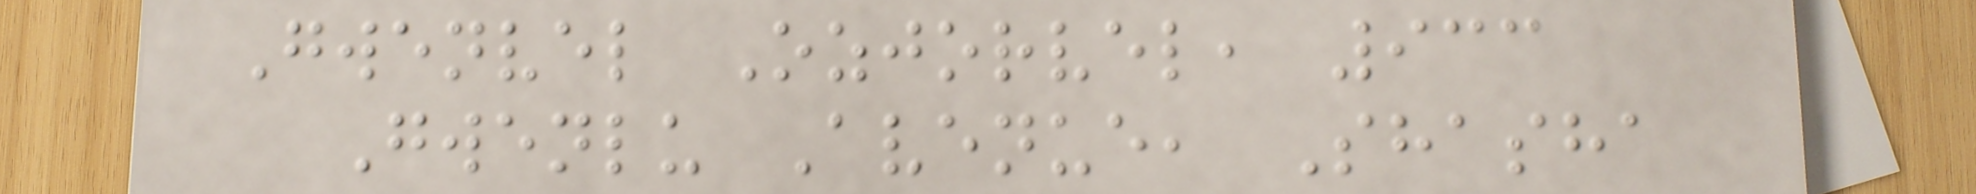Gwenvel Ozjorvel, 933
Gwenlu Avenue, Shasha
